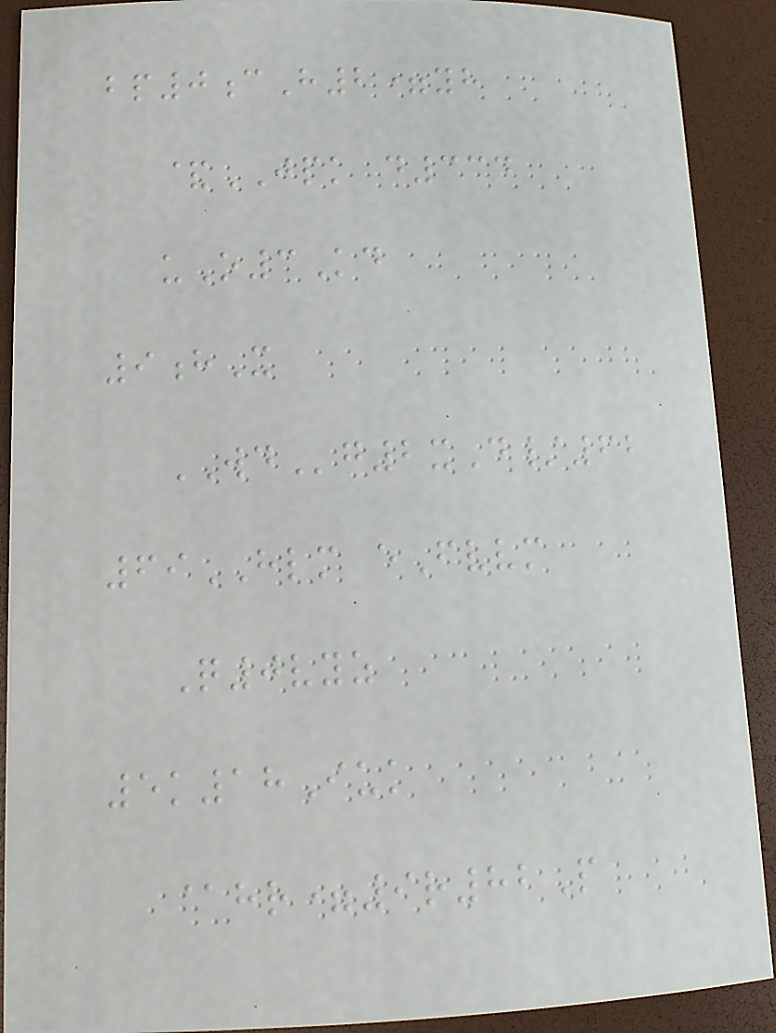bp0cH2=yh
&JPK d334
uO3Kd
9hX
WDg2xD/62
69HLM eFvvm
Q0vyz
5k18Iuk
@hr=9r82P
